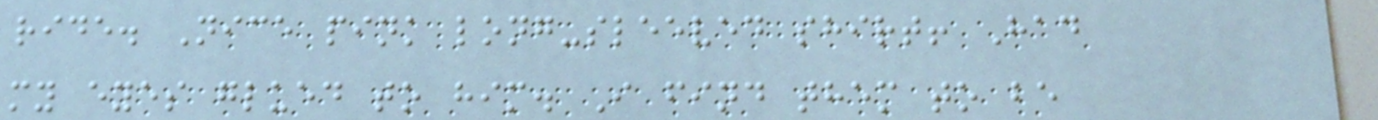ride. Nice pink long-sleeved shirt! Had
my eyes glued to him. I find them to be
